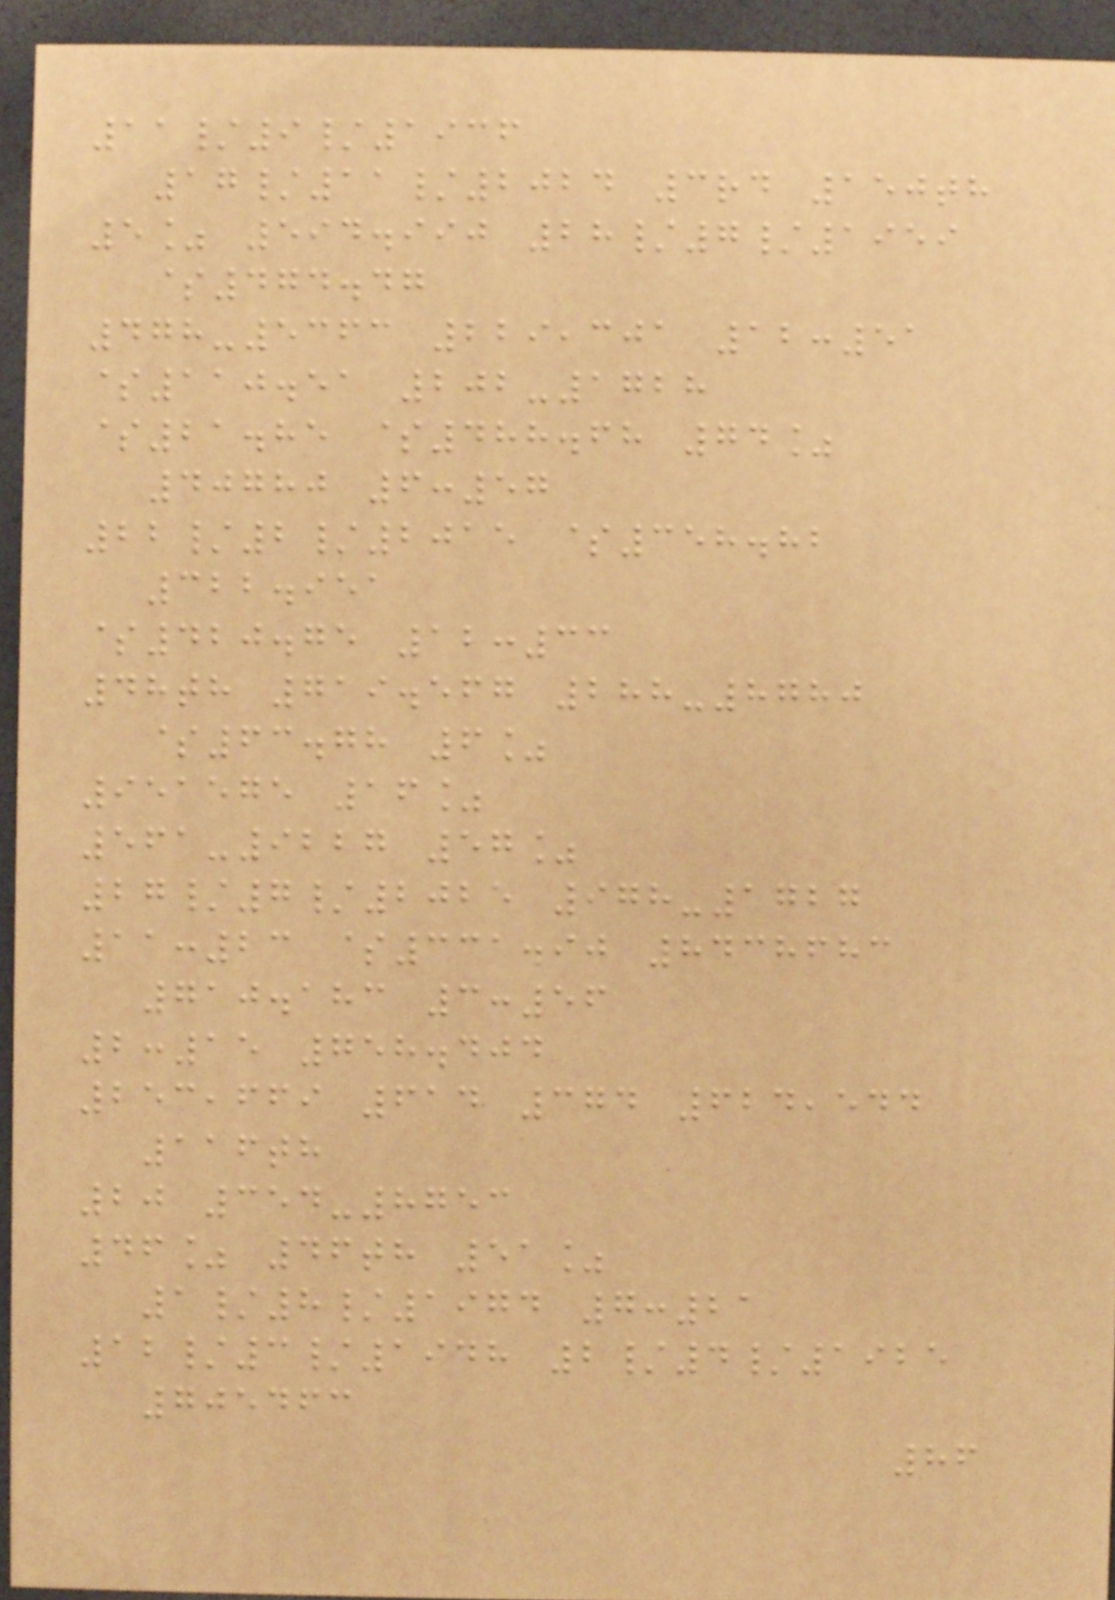11/9/1936
17/11/2024 3rd 150th
5% 594.990 28/7/1959
$474.47
478-5363 229,301 12:51
$110.51 202-1728
$21.85 $488.68 74%
40780 6:57
22/2/2015 $358.82
322.951
$420.75 12:33
48th 719.567 288-8780
$63.78 6%
951575 16%
561-9227 57%
27/7/2025 978-1727
11:23 $331.90 8438683
710.183 3:56
2:15 758.404
253,669 614 374 624,544
116th
20 354-8753
46% 46th 51%
1/8/1974 7:21
12/3/1948 2/4/1925
705463
86
